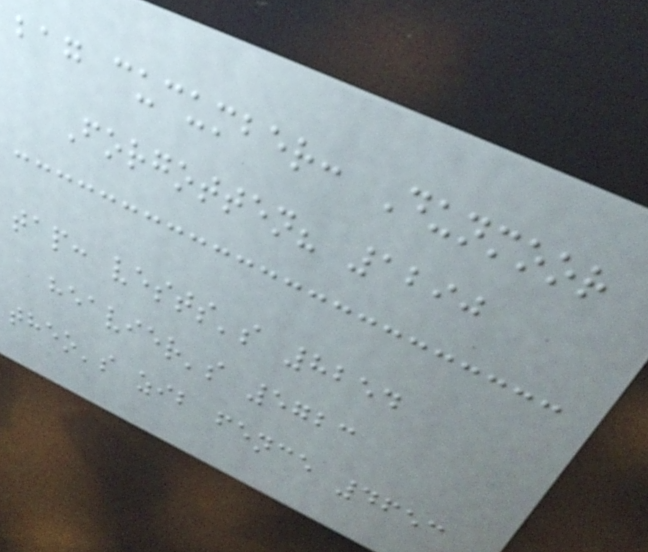bag cucumber: Dunmoor
Forgotten? 1290
tap: vests's 8254
heavier's 5723
theo's zib fence 4653
